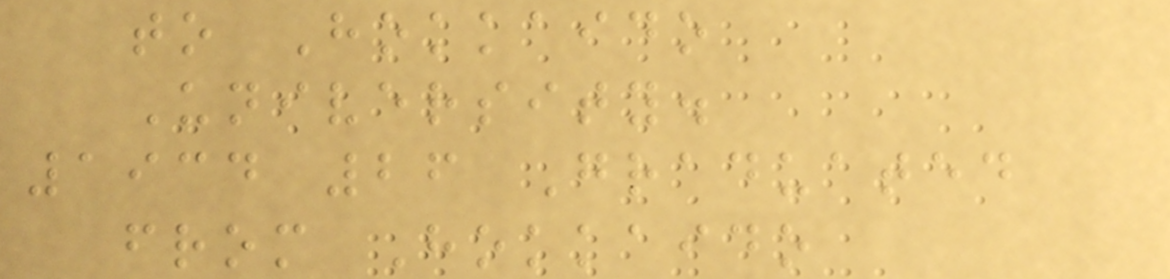to Hokkaido
University.
1934 26 Graduated
from Hokkaido
